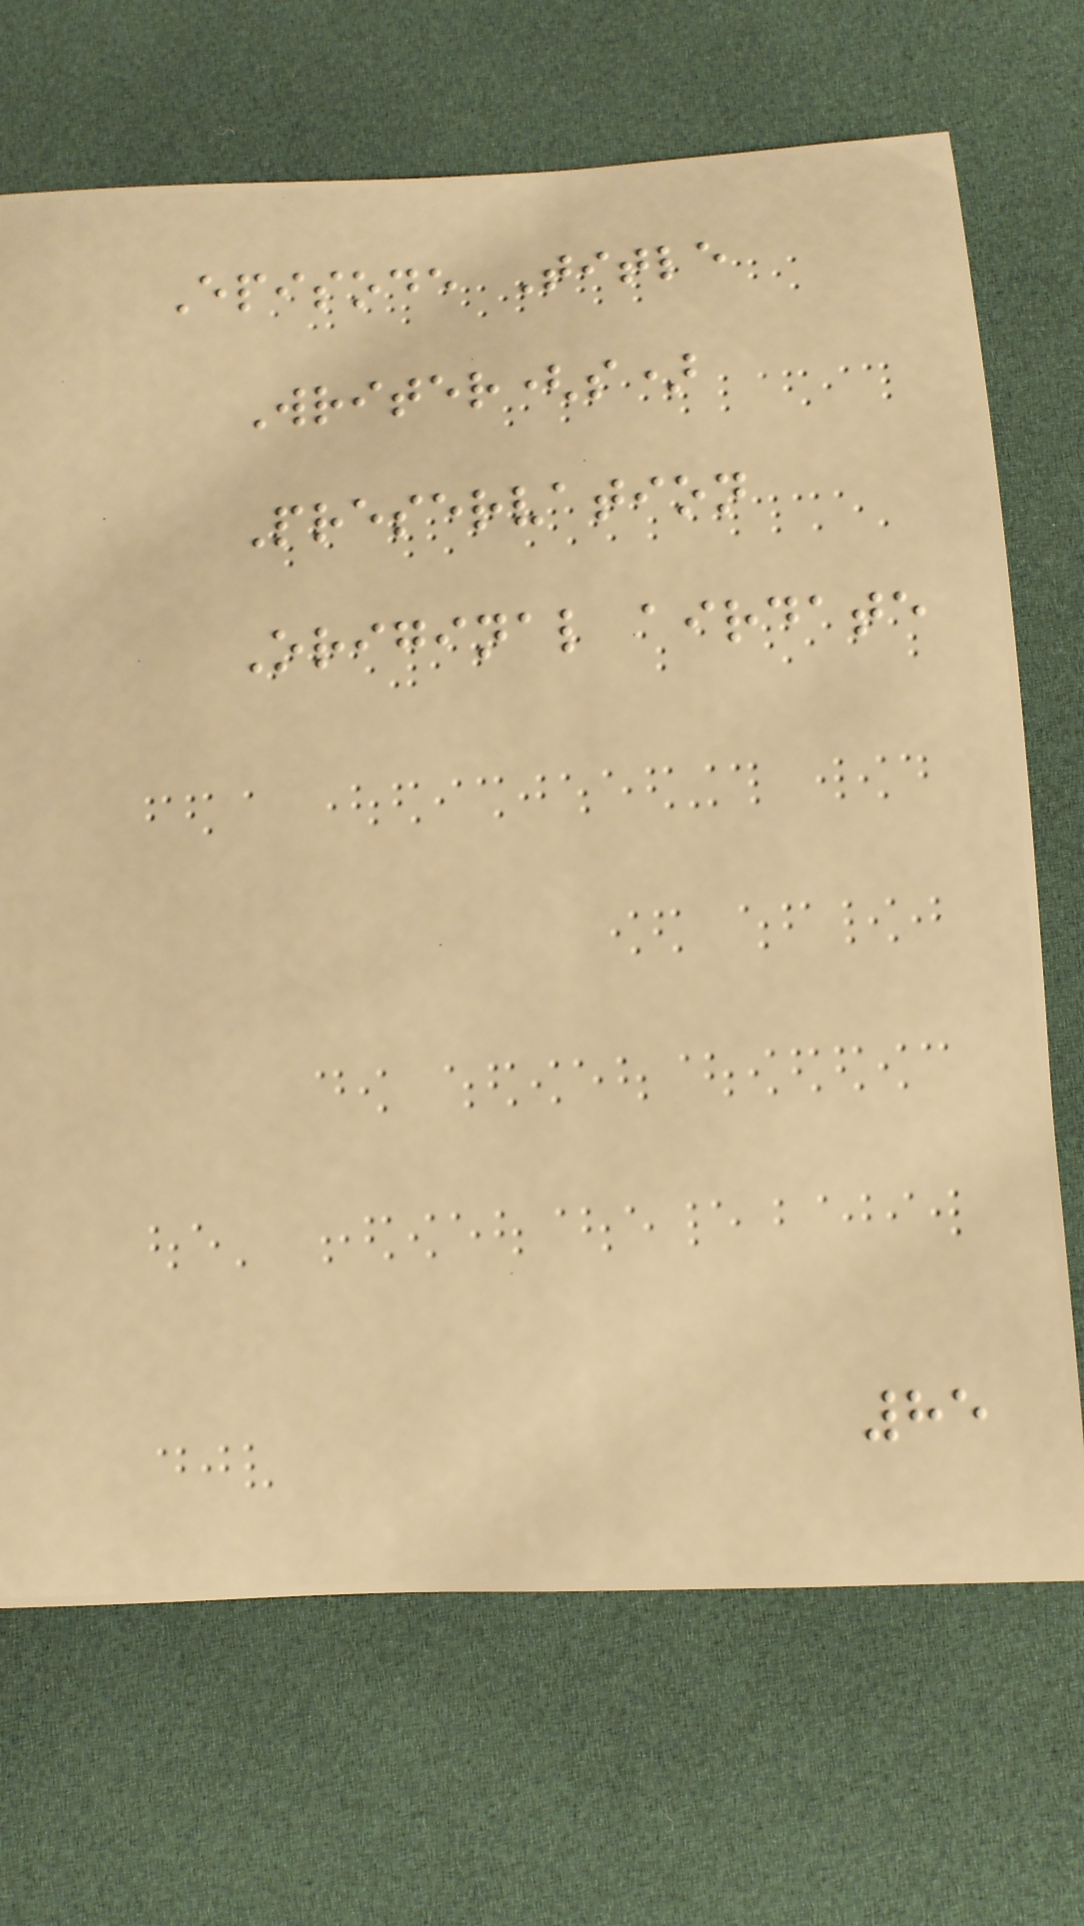Episode Title
Writer(s)
Preservation
Original airdate
85
